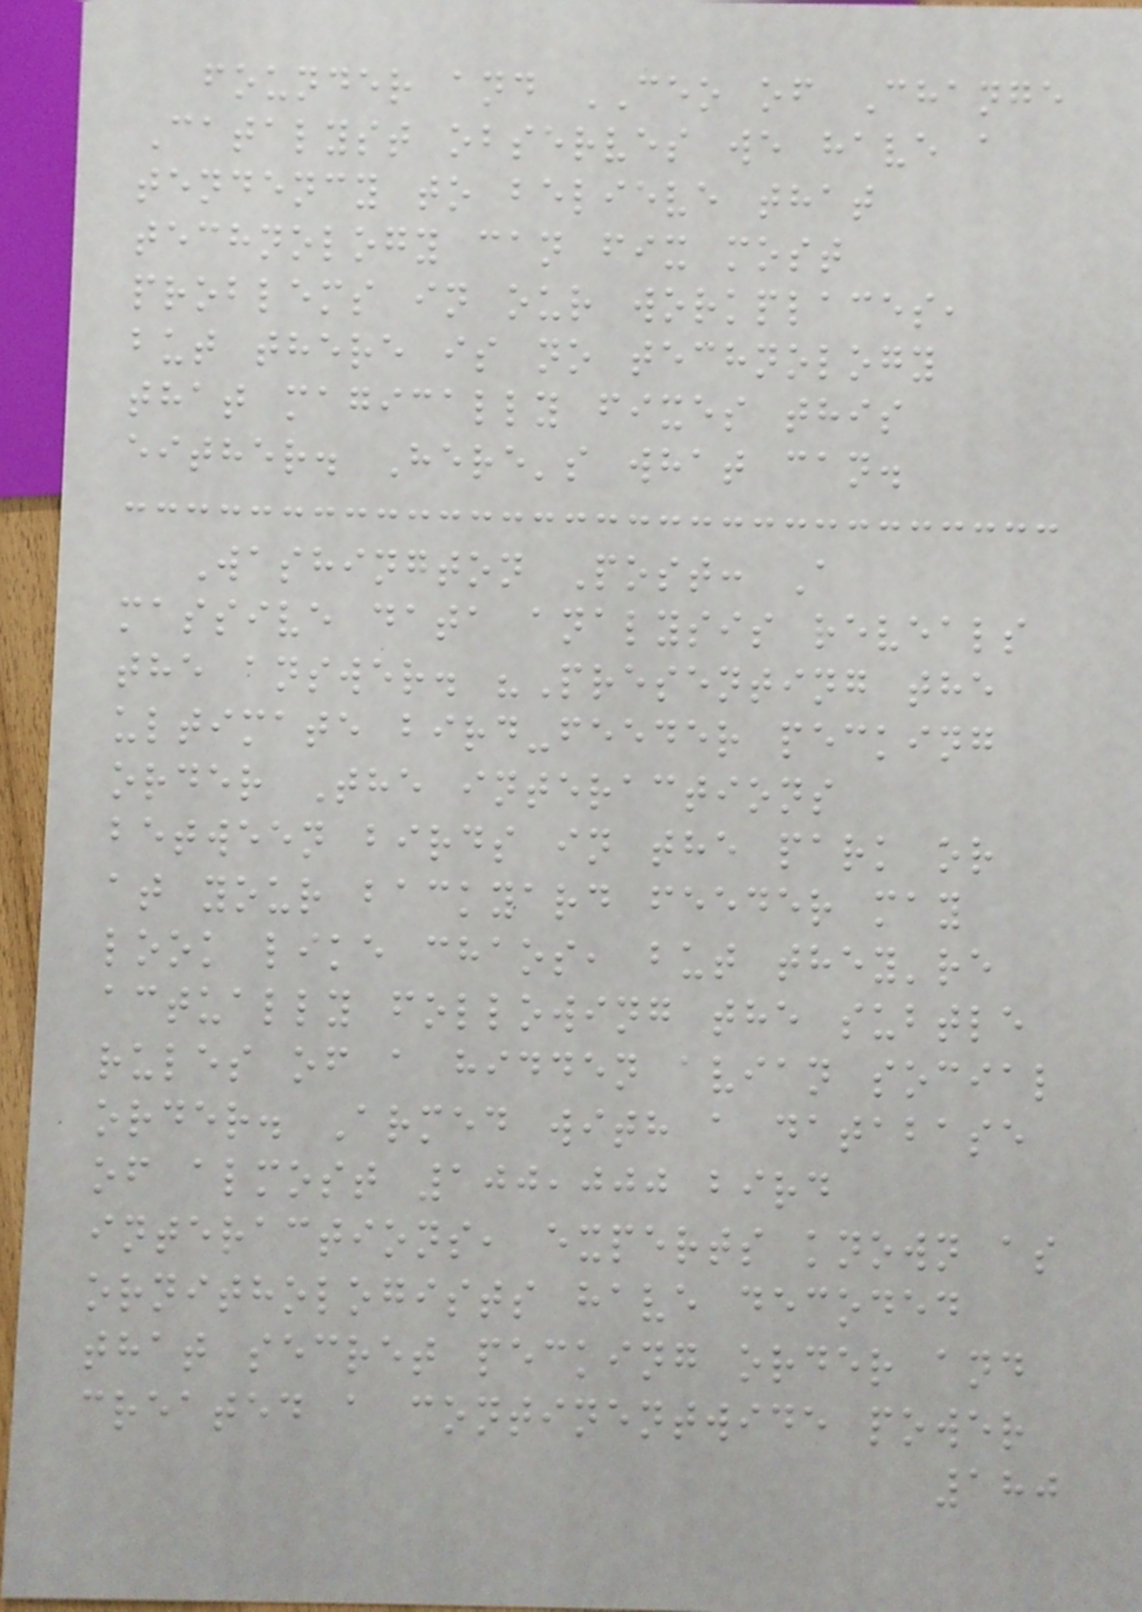founder and CEO of Change
Catalyst observes we have a
tendency to believe that
technology can fix most
problems in our workplaces,
but there is no technology
that magically fixes this
either. Here's what can.
Washington Post: A
massive data analysis reveals
the answer. "Presenting the
ultimate bird-feeder pecking
order The interactions
between birds in the park or
at your backyard feeder may
look like chaos, but they're
actually following the subtle
rules of a hidden avian social
order. Armed with a database
of almost 100,000 bird
interactions, experts known as
ornithologists have decoded
that secret pecking order and
created a continentwide power
180
